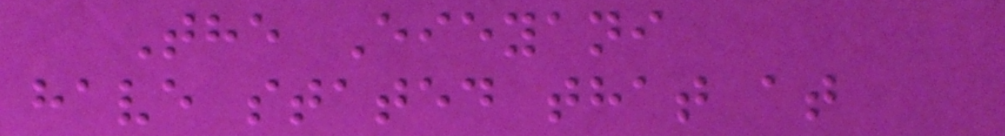The Eieyani
have stated that at
